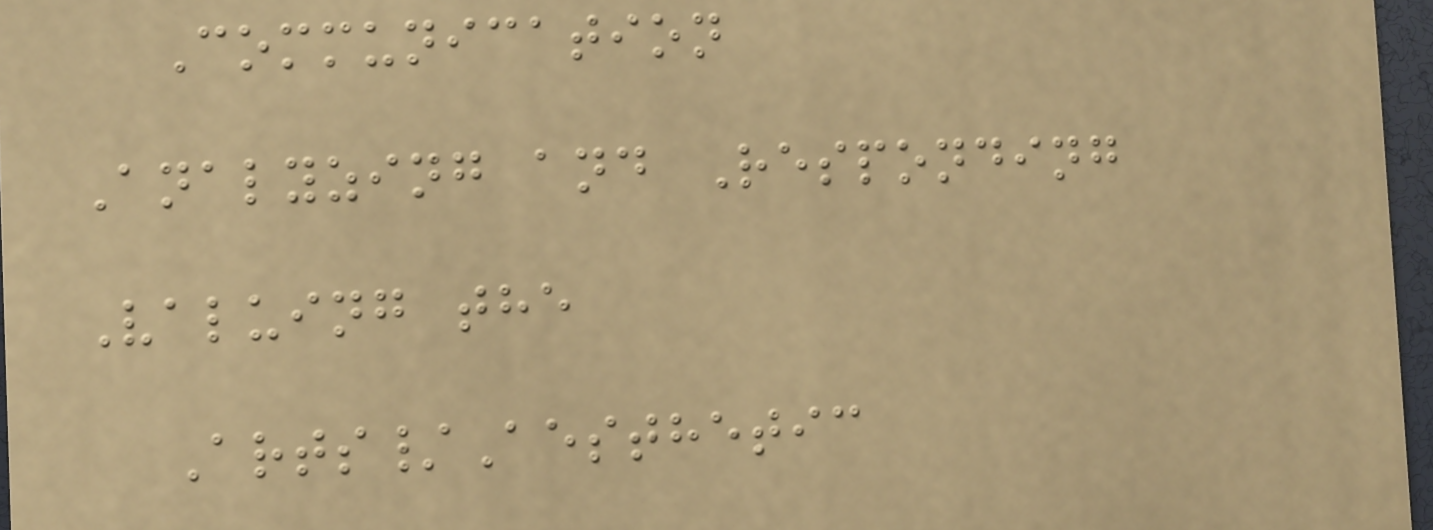Communication
Analyzing and Responding
Valuing the
Arts/Aesthetic
